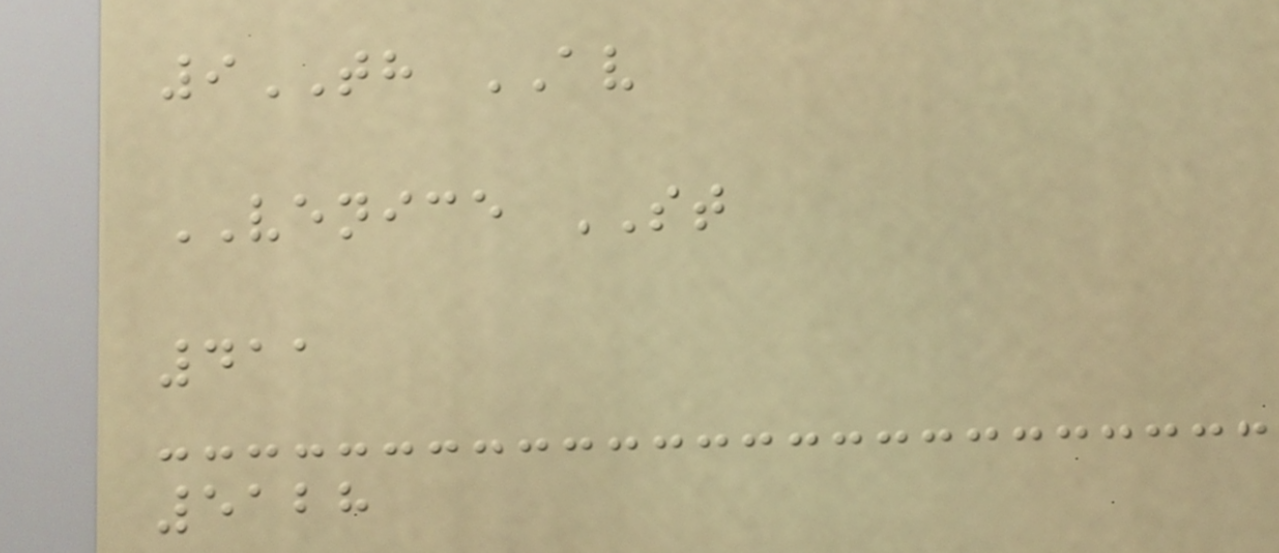9TH AV
VENICE ST
411
5128
